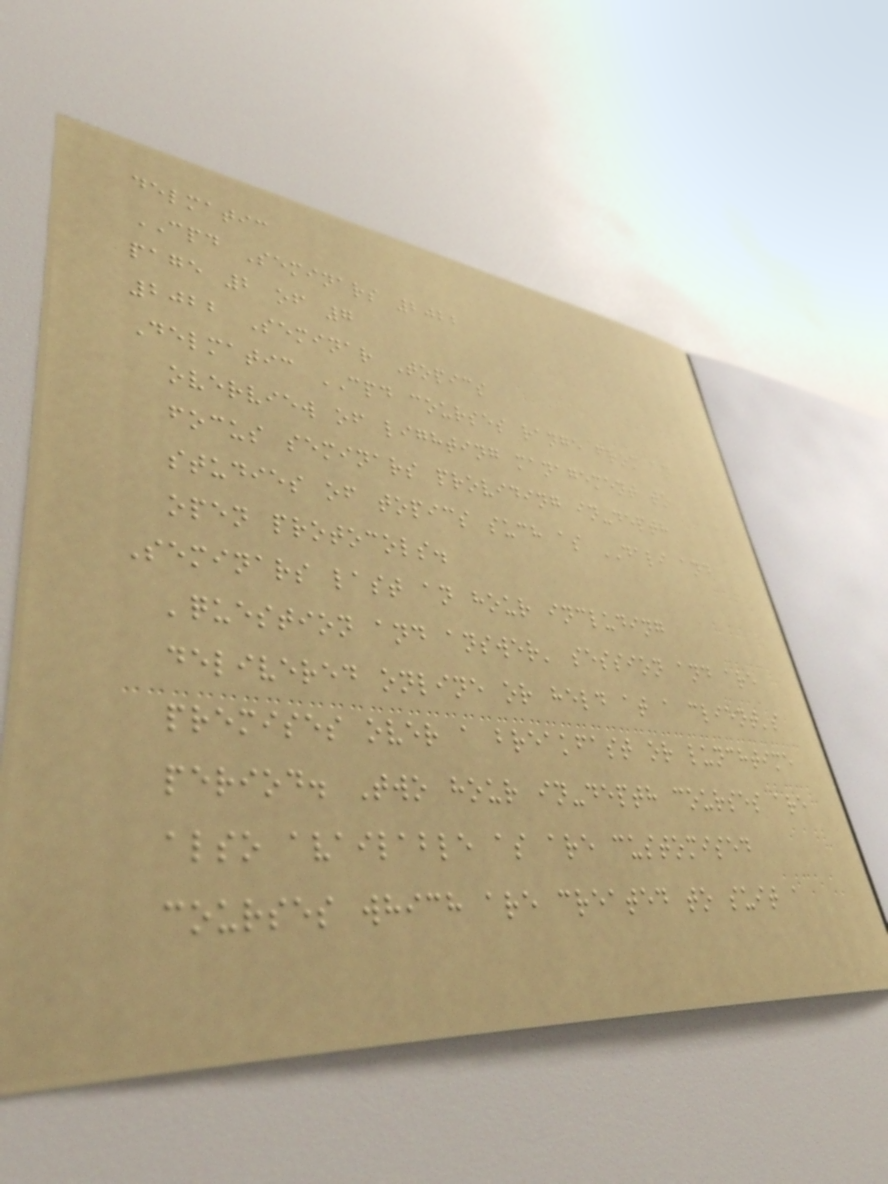delmatic
CPD Seminars 2022
page 2 of 7
2022 Seminar Topics
Delmatic CPD courses range from an
overview of lighting management to
focus seminars providing in-depth
studies of topics such as DALI and
open protocols.
Seminars last an hour including
'question and answer' session and are
delivered online or held at a client's
premises over a breakfast or lunchtime
period. Two hour in-depth courses are
also available as are customised
courses which are created to suit a
